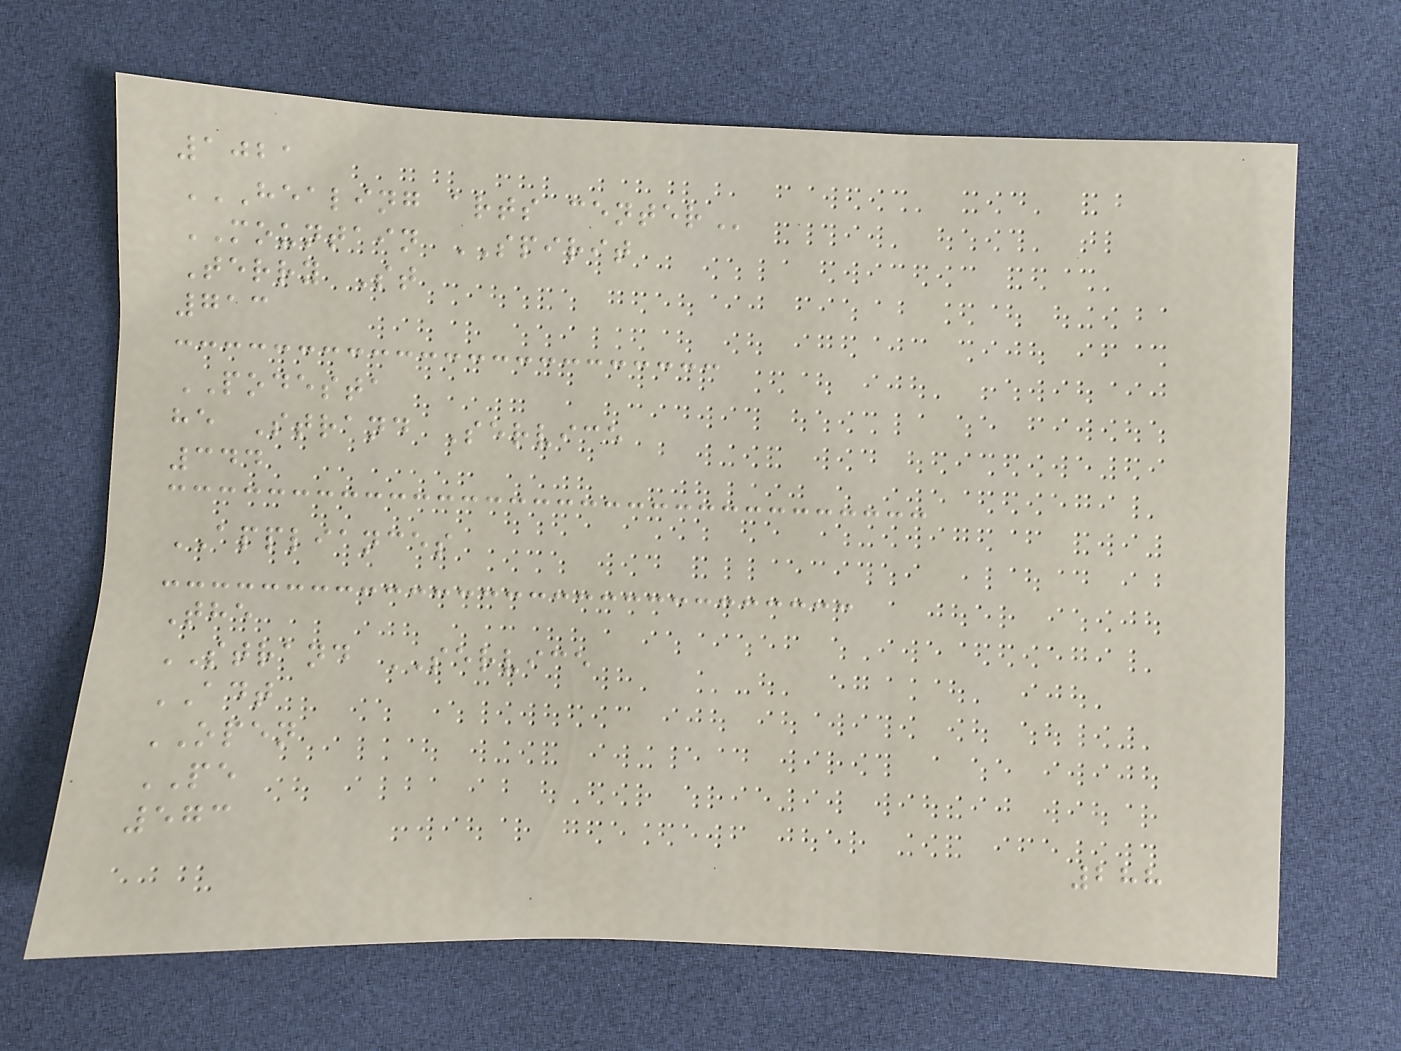1021
HEALING ARTS CENTER
MOUNTAIN SPIRIT
Terry St
713
PODESTA
he Strand Service
344
APPLIANCES
The
STRAND SERVICE
ADT
OPEN
PE
573
288
